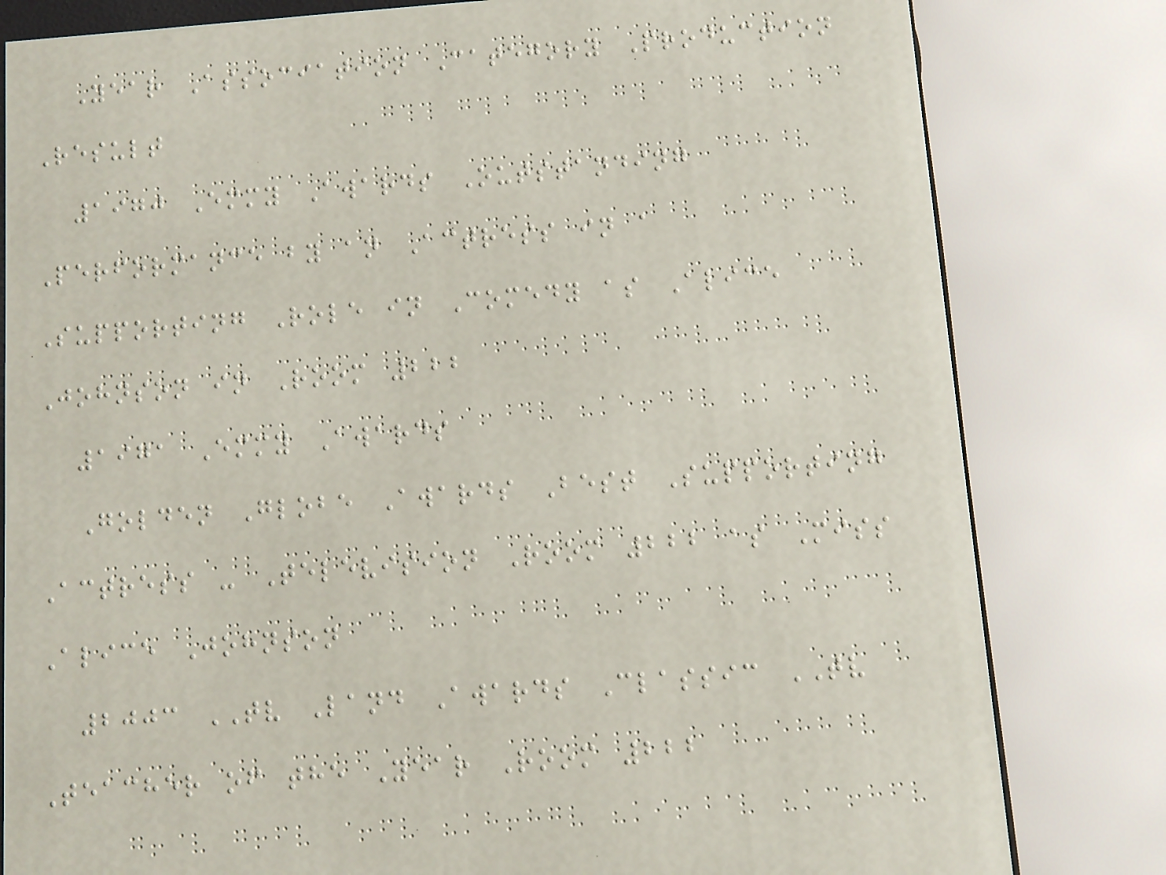Year Association Category Production
Result
1970 Emmy Awards Outstanding
Performance by an Actress in a
Supporting Role in Comedy as Alice
Johnson in Room 222
1971 Emmy Awards
Golden Globe Awards Best Supporting
Actress - Television Room 222 as Miss
Alice Johnson
2003 TV Land Awards Classic TV
Teacher of the Year Room 222
